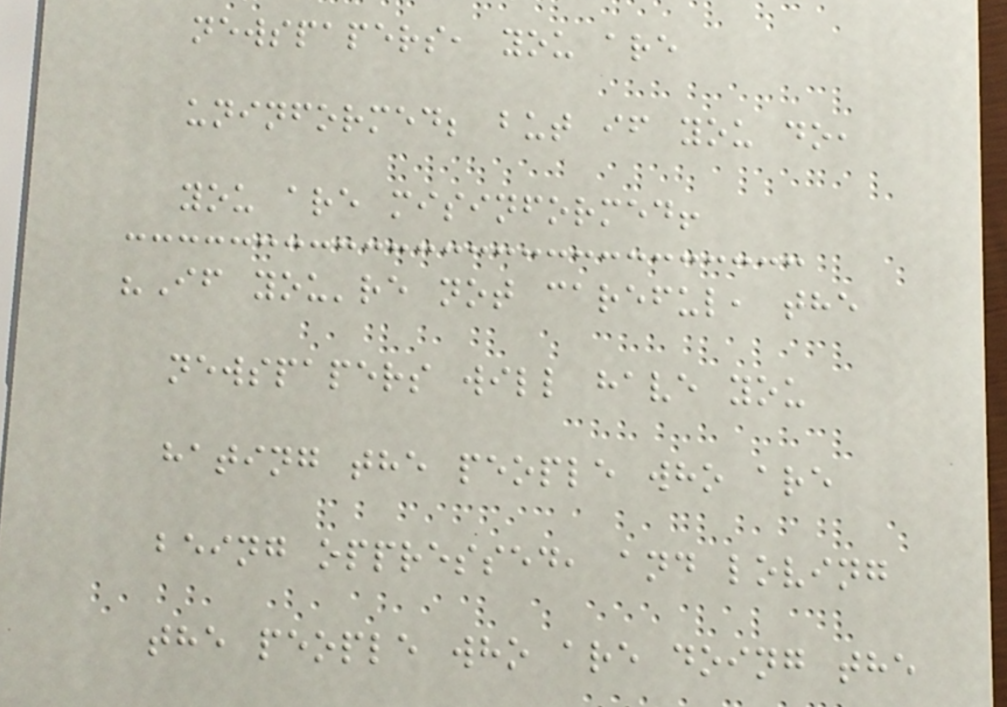newspapers, you are
uninformed; but if you do,
you are misinformed!
"If you're not careful, the
newspapers will have you
hating the people who are
being oppressed, and loving
the people who are doing the
